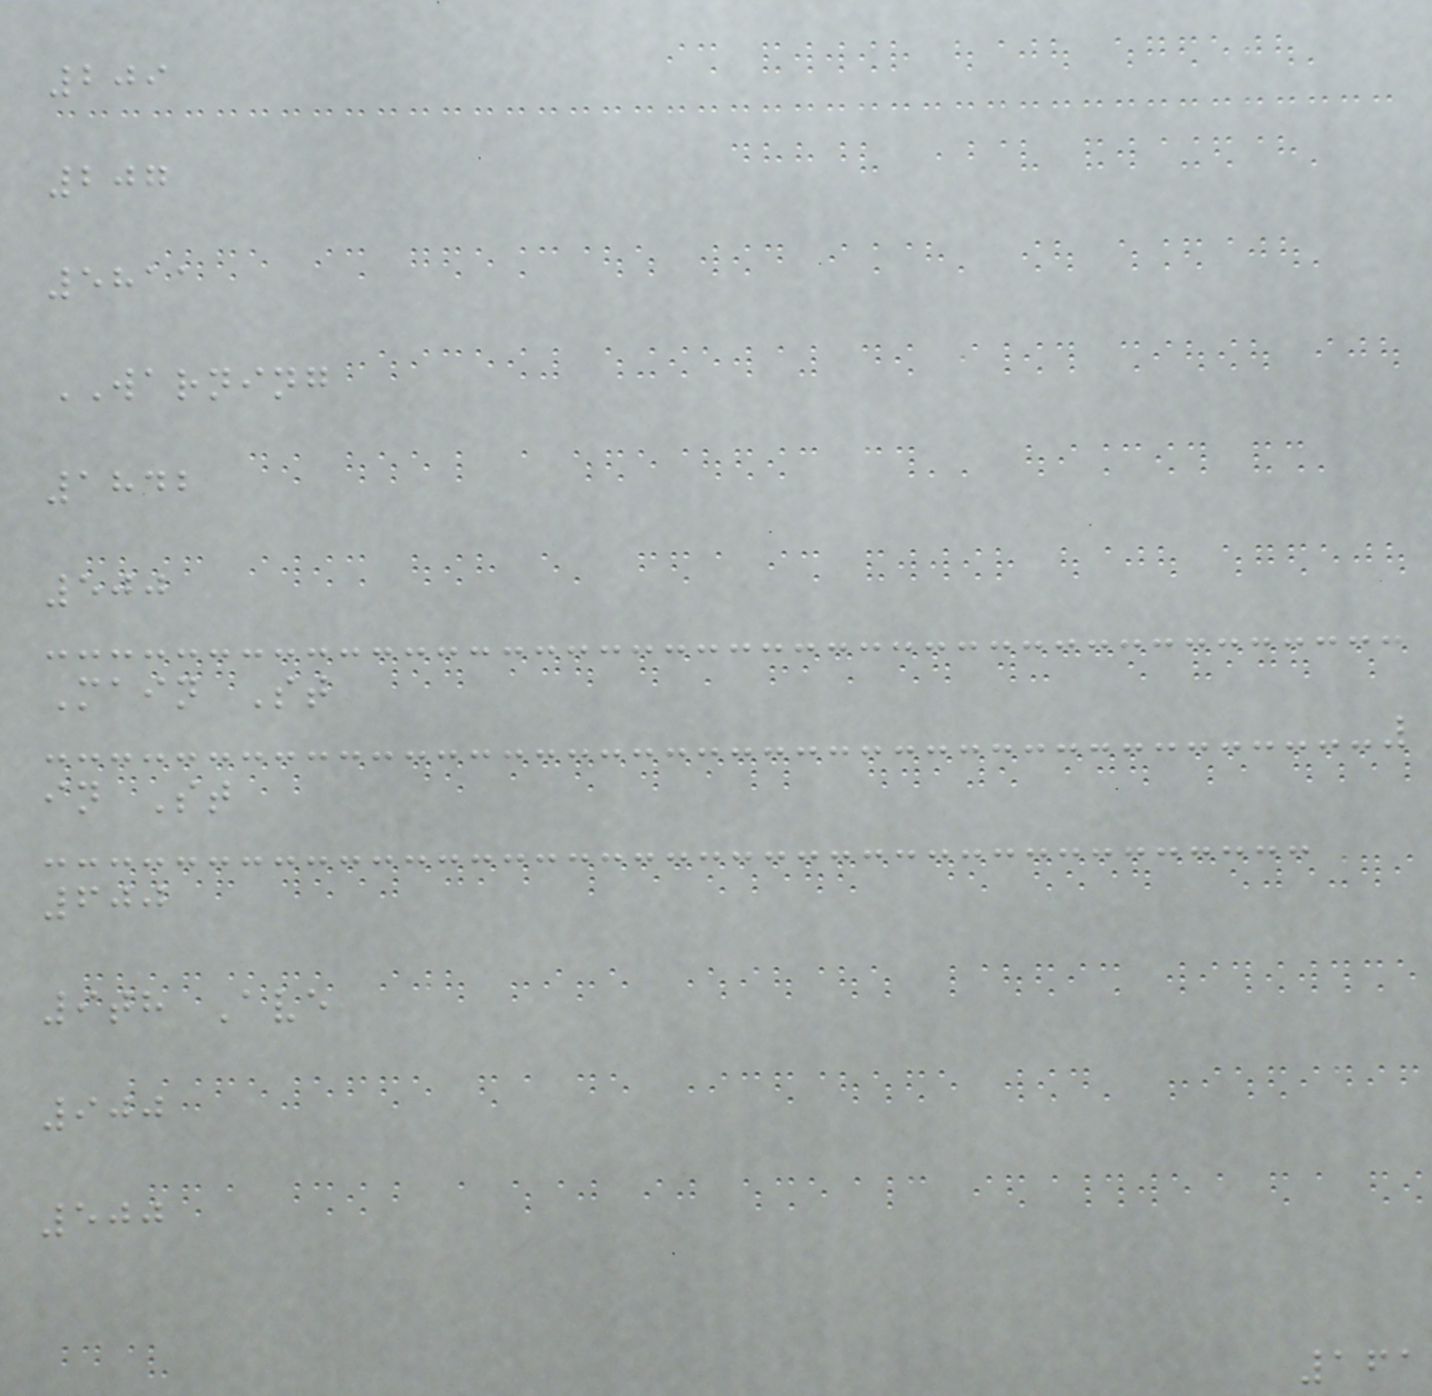209
207
5811
WARNING
1842
500
Main St
in St
600
9th Ave
900
500
161
